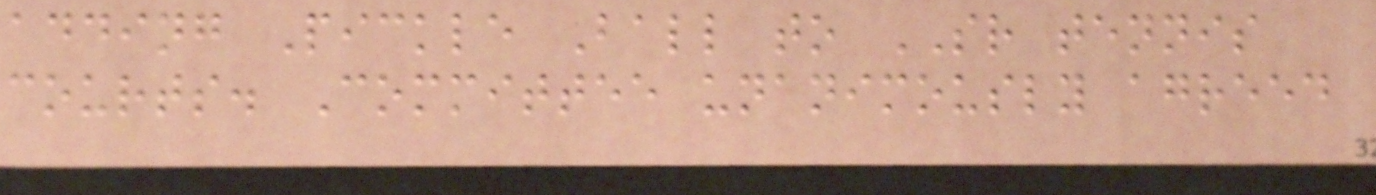adding Pickle Ball to SR tennis
courts. Committee unanimously agreed
